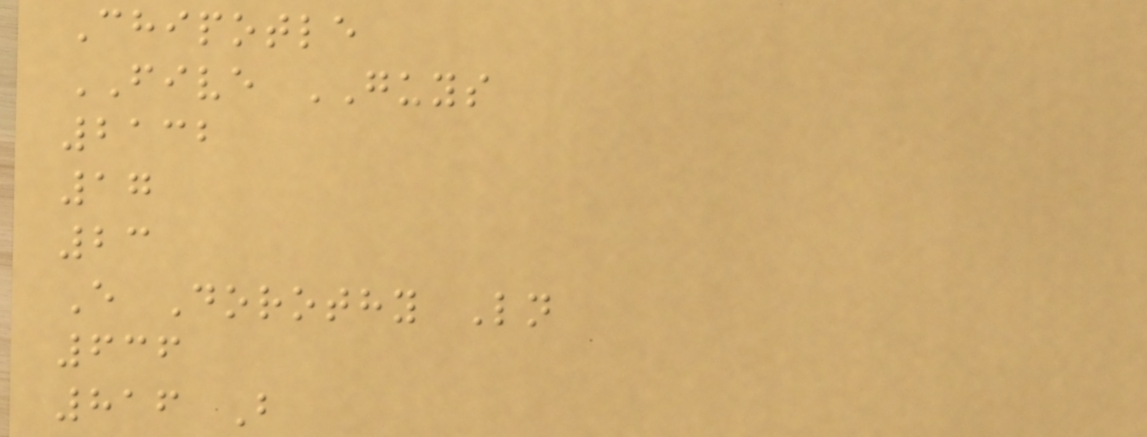Chipotle
FIVE GUYS
2132
17
23
E Dorothy Ln
636
816 B
